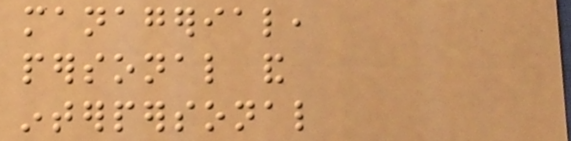managerial,
personal and
interpersonal
